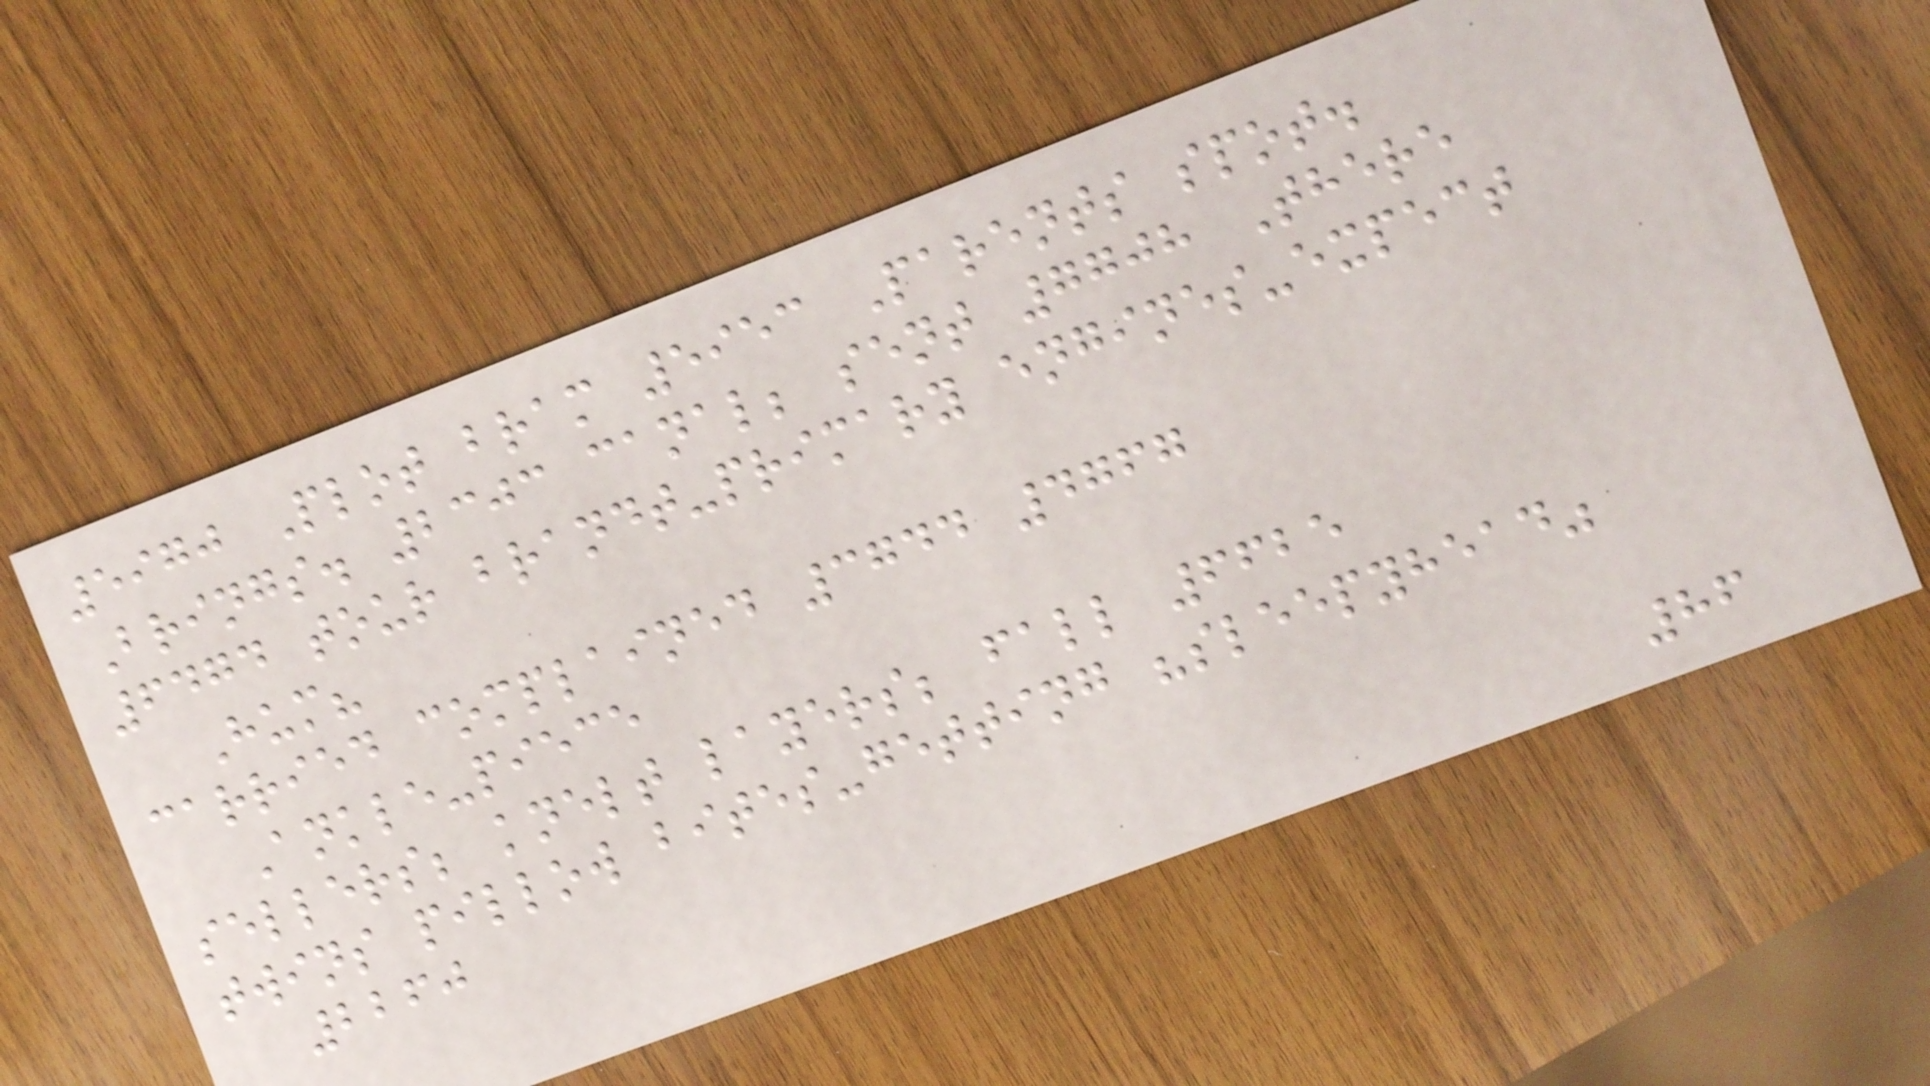5970 Plot bram 5953 Parents spot.
Brings. 2303 canal; sent 7708 There
6474 tour brandt-primary engines-expect
Hum?
carried complained 3744 4767
Ankle-piece
sellers; knelt layers; fall 6625
twins pillow bites-getting "sleepyhead"
2260
86
